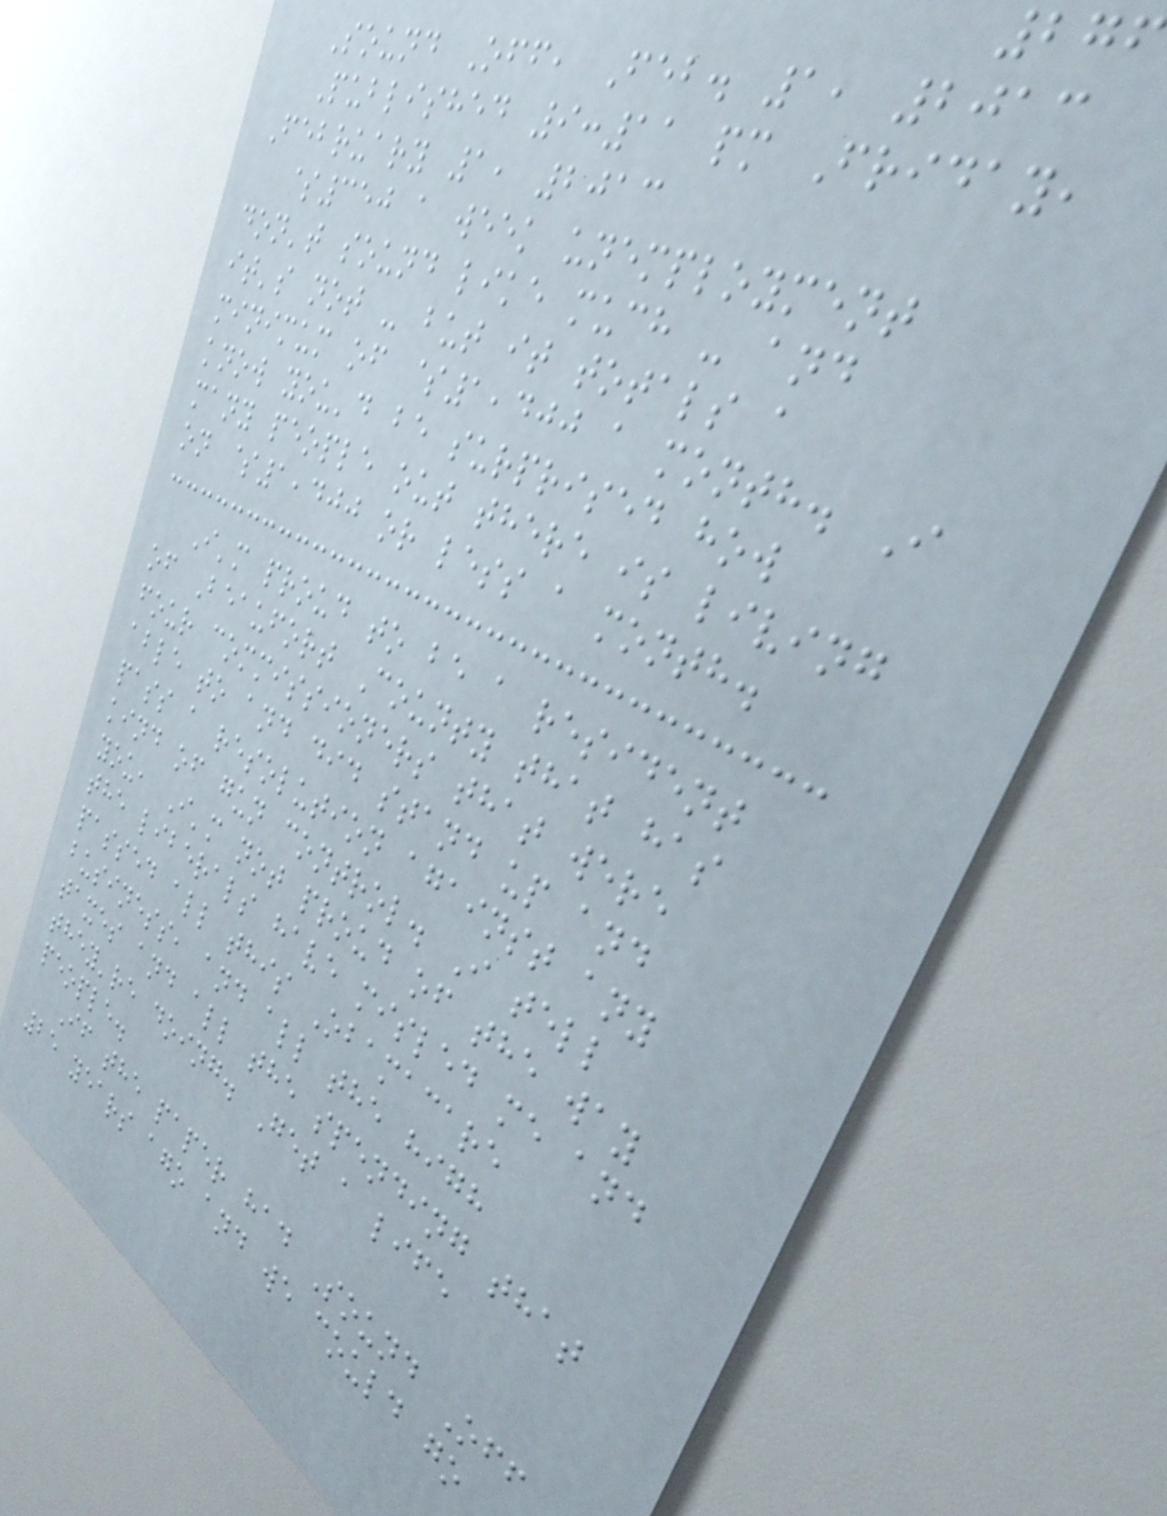276
Sound Off, Feb. 1, 2013
Published 9:11 pm Friday,
February 1, 2013
$350 a week unemployment
don't sound like much - and
it's not - but it totals a
minimum of $1,400 a month. I
know you'd be surprised how
many people out there is living
on $1,400 or less a month.
I'm proud to be a resident
of Beaufort County that has
four commissioners that were
able to and did stand up and
pass a resolution against any
kind of gun control. I tell
you, I'm not proud of the way
the liberals have misled me and
passed all this Obamacare
business, and all the high
taxes and all the spending that
they're doing. Get a life
people.
If the paper had Sound Off
25 years ago and we could go
